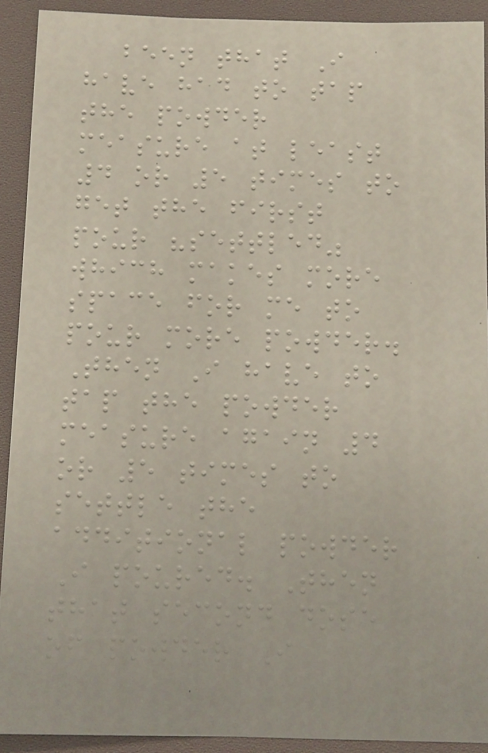been that I
have had to tap
the powder
measure at least
4 or 5 times to
get the first
pour "settled"
which makes more
space for me to
pour more powder.
Then I have to
tap the powder
measure again 4
or 5 times to
settle the
additional powder
I poured. Then
that second dose
of powder I
